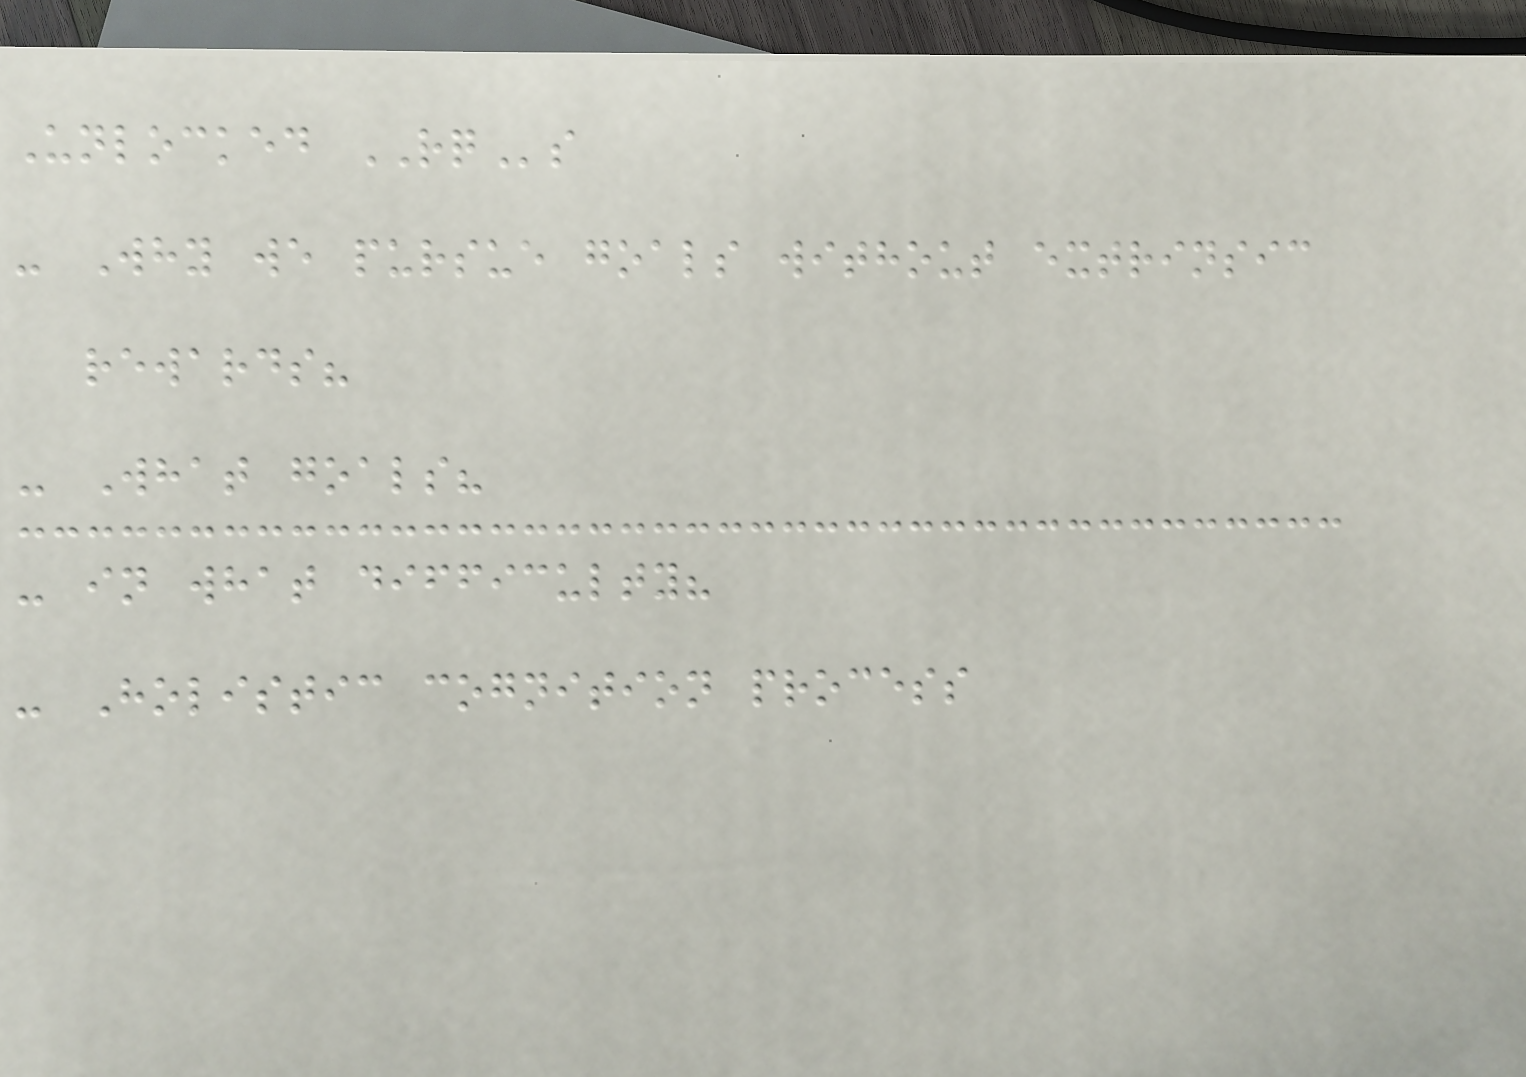Unlocked RQs
- Why we pursue goals without extrinsic
rewards?
- What goals?
- in what difficulty?
- Holistic cognition process
